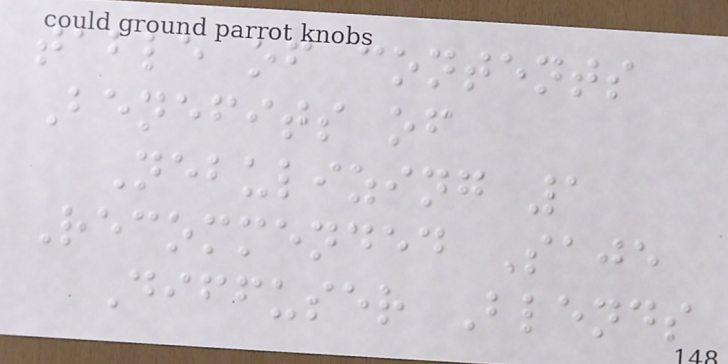table of contents
Benefits of
Nebulizing 1
Recommended Saje
Diffuser Blends
